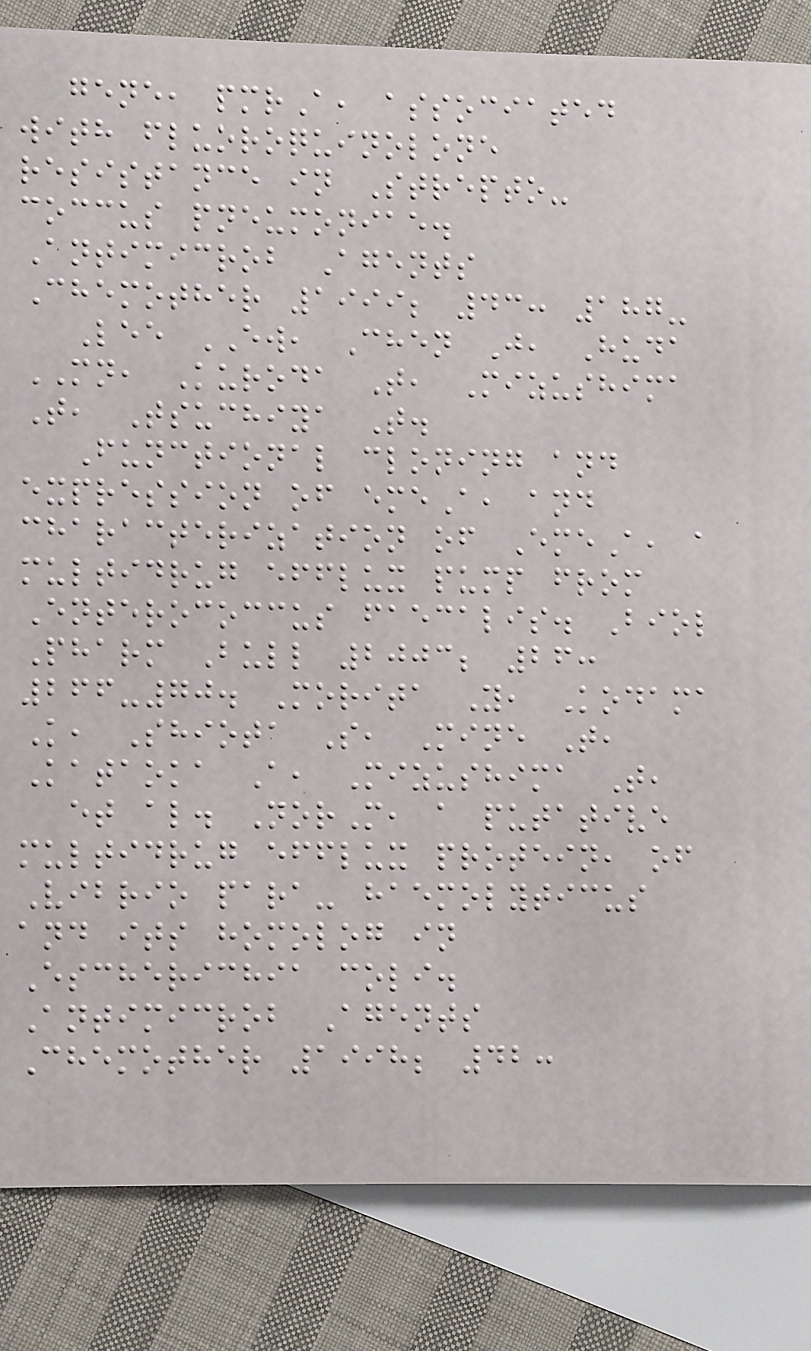gene, pmrA, associated
with fluoroquinolone
resistance in Strepto-
coccus pneumoniae.
Antimicrob Agents
Chemother 1999; 43: 187-
Lee EW, Chen J, Huda
MN, Kuroda T, Mizushima
T, Tsuchiya T.
Functional cloning and
expression of emeA, and
characterization of EmeA, a
multidrug efflux pump from
Enterococcus faecalis. Biol
Pharm Bull 2003; 26:
266-70. Morita Y, Kodama
K, Shiota S, Mine T,
Kataoka A, Mizushima T,
et al. NorM, a putative
multidrug efflux protein, of
Vibrio para- haemolyticus
and its homolog in
Escherichia coli.
Antimicrob Agents
Chemother 1998; 42:
